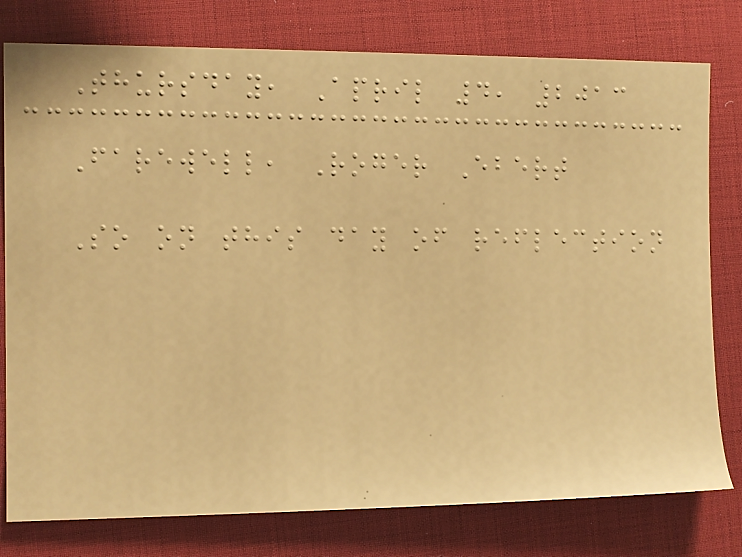Thursday, April 4, 2013
Farewell, Roger Ebert
So on this day of reflection
